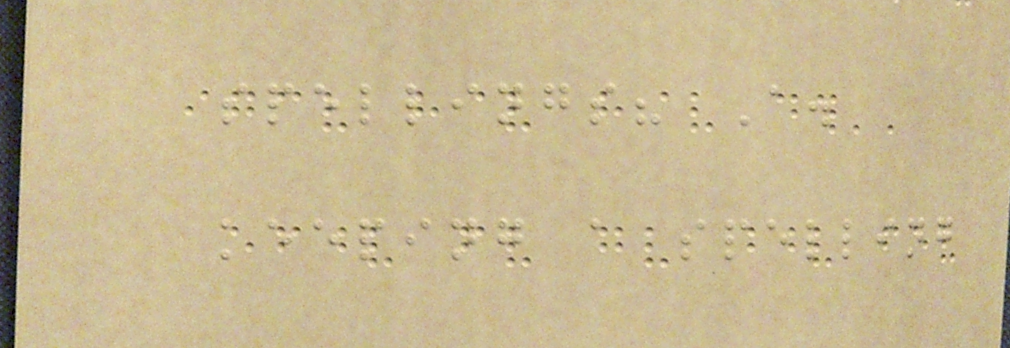spellings? A.
keeping a spelling
